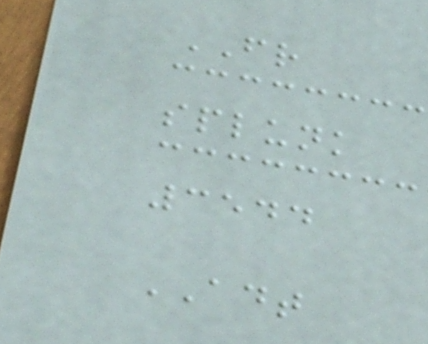FR
splunk
3544
ADT
